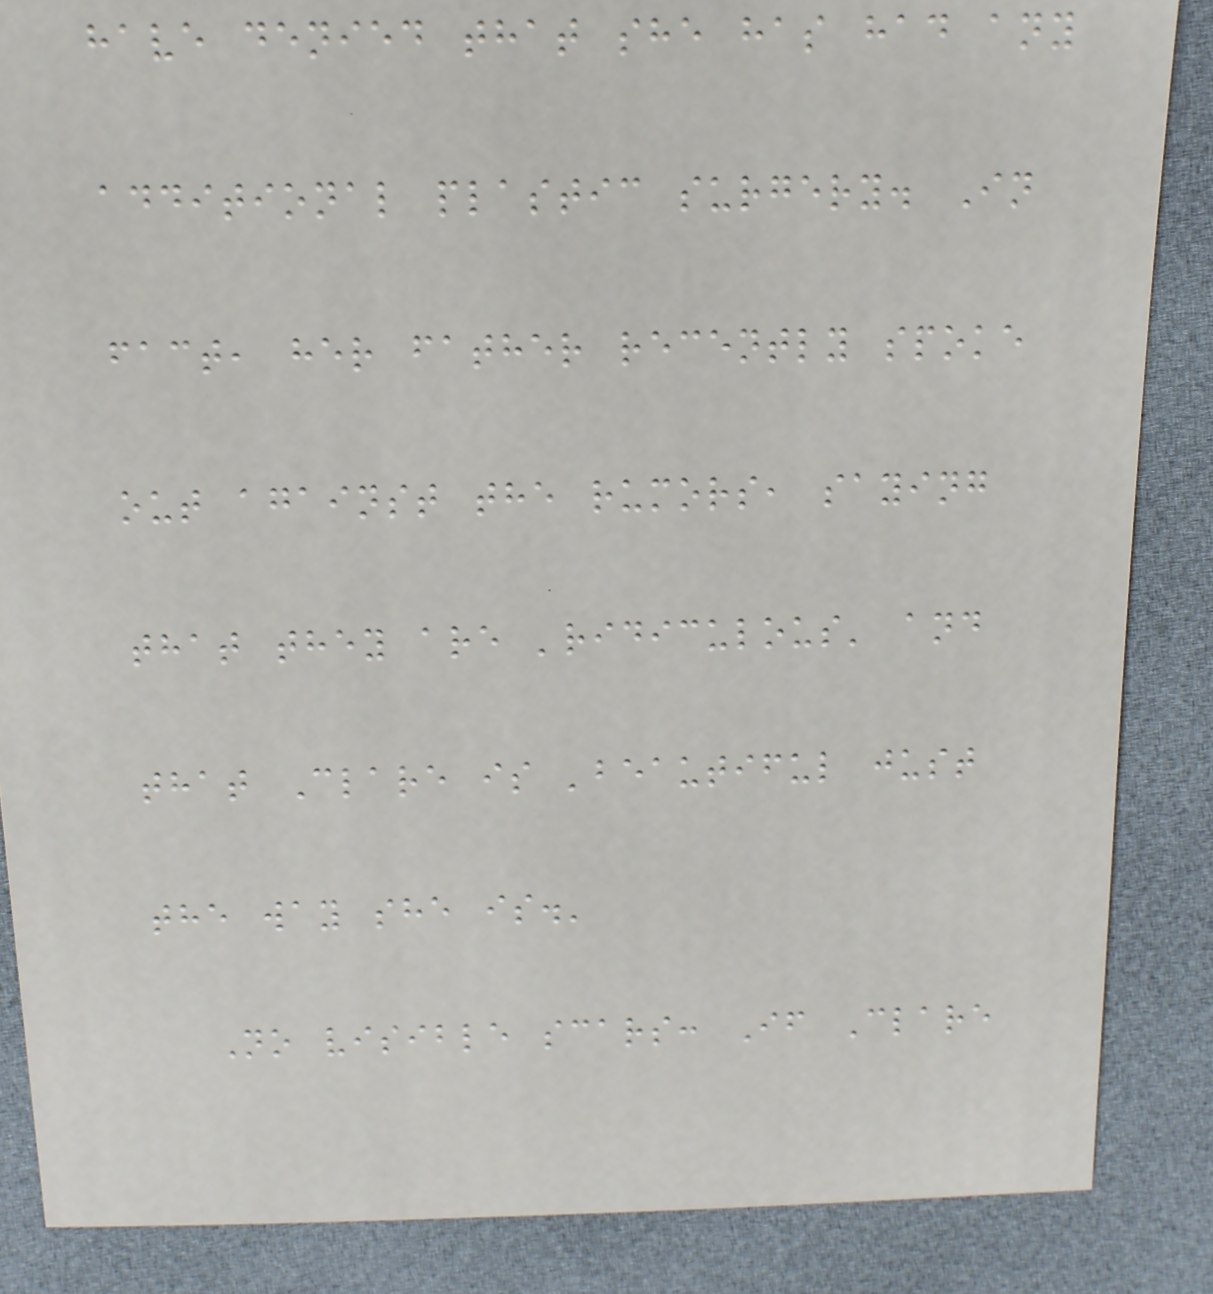have denied that she has had any
additional plastic surgery. In
fact, her father recently spoke
out against the rumors, saying
that they are 'ridiculous' and
that Clare is 'beautiful just
the way she is.'
No visible scars: If Clare
